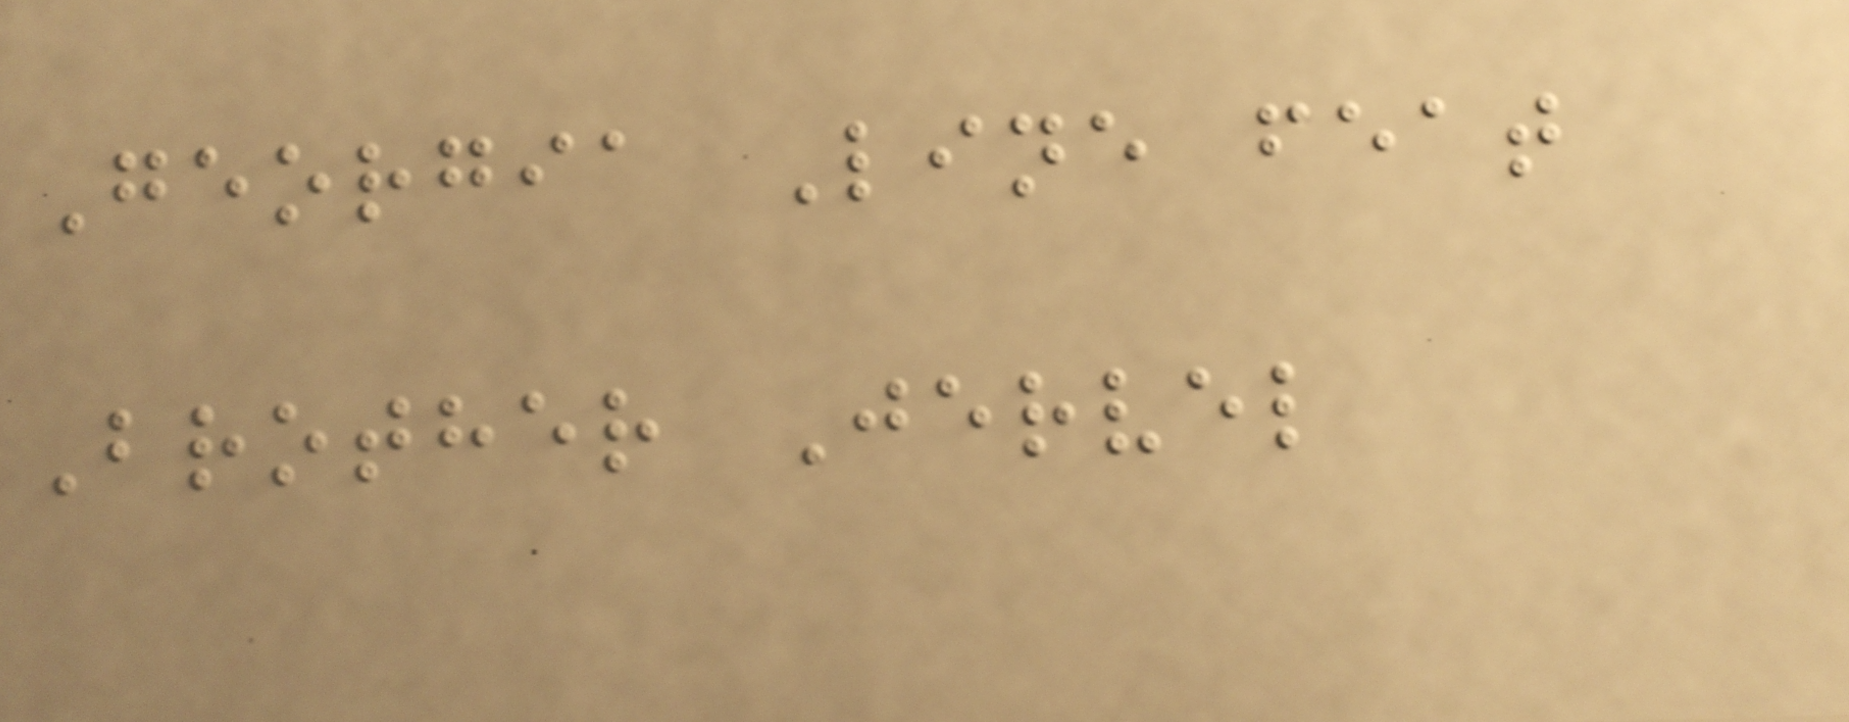Georgia Line feat
Brother Jervel
